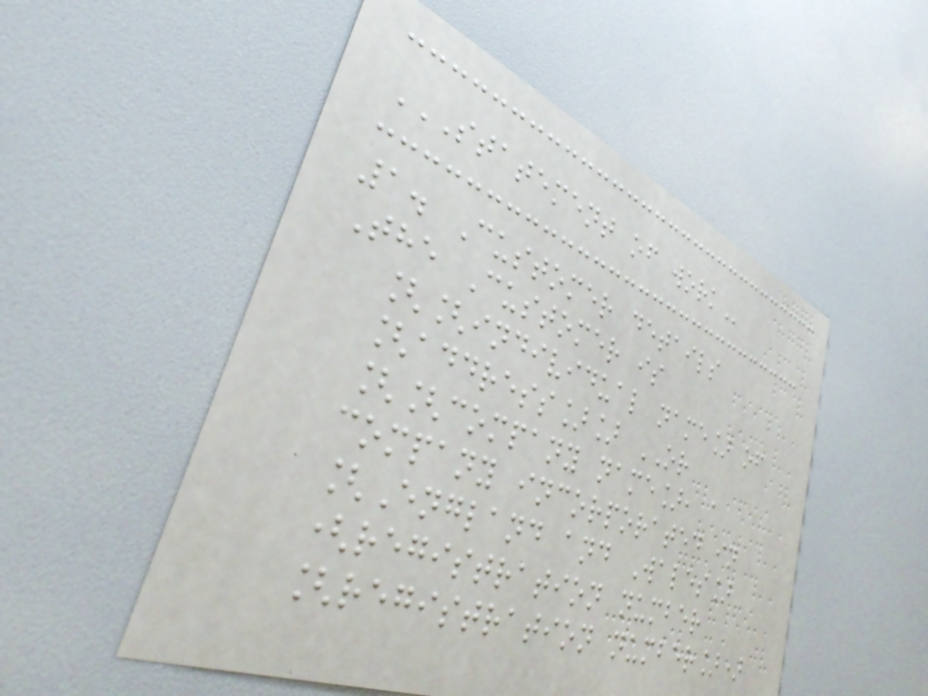STATEMENT OF WORK
1. Customer details
The Customer is
[[individual name] of
[address]] OR
[[company name], a
company incorporated in
[England and Wales]
(registration number
[registration number])
